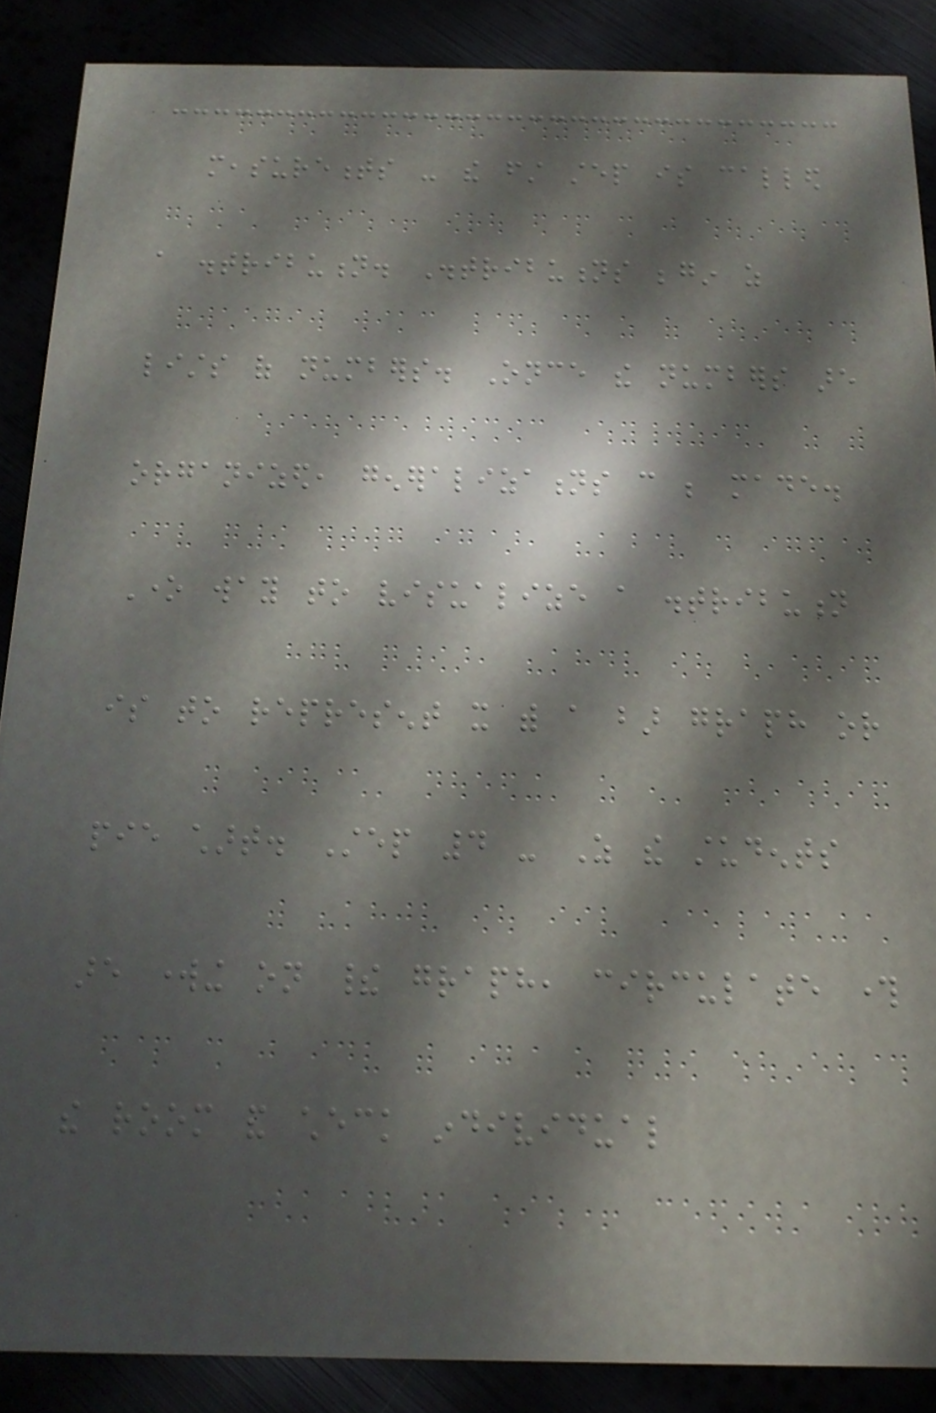measurements - the first step is called
a distribution. Distributions begin as
lists of numbers. Once the numbers are
organized, generalizations can be made.
One way to visualize a distribution
is to represent it with a bar graph or
pie chart. Step 4 - As the students
are working on their graph, circulate through
the room and check individual
